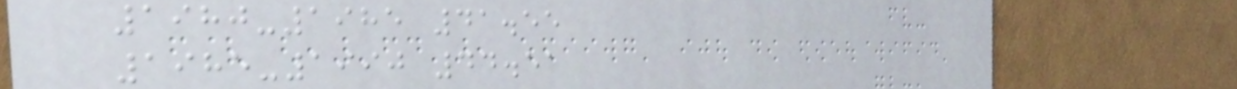1980-1985 41.55
1985-1990 44.51
